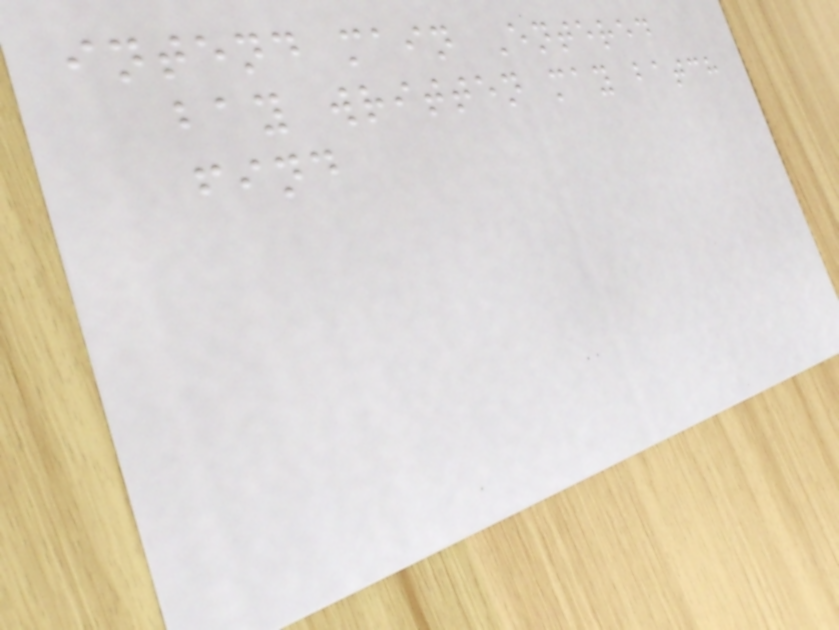intend main Entered
bay written may batch
find
